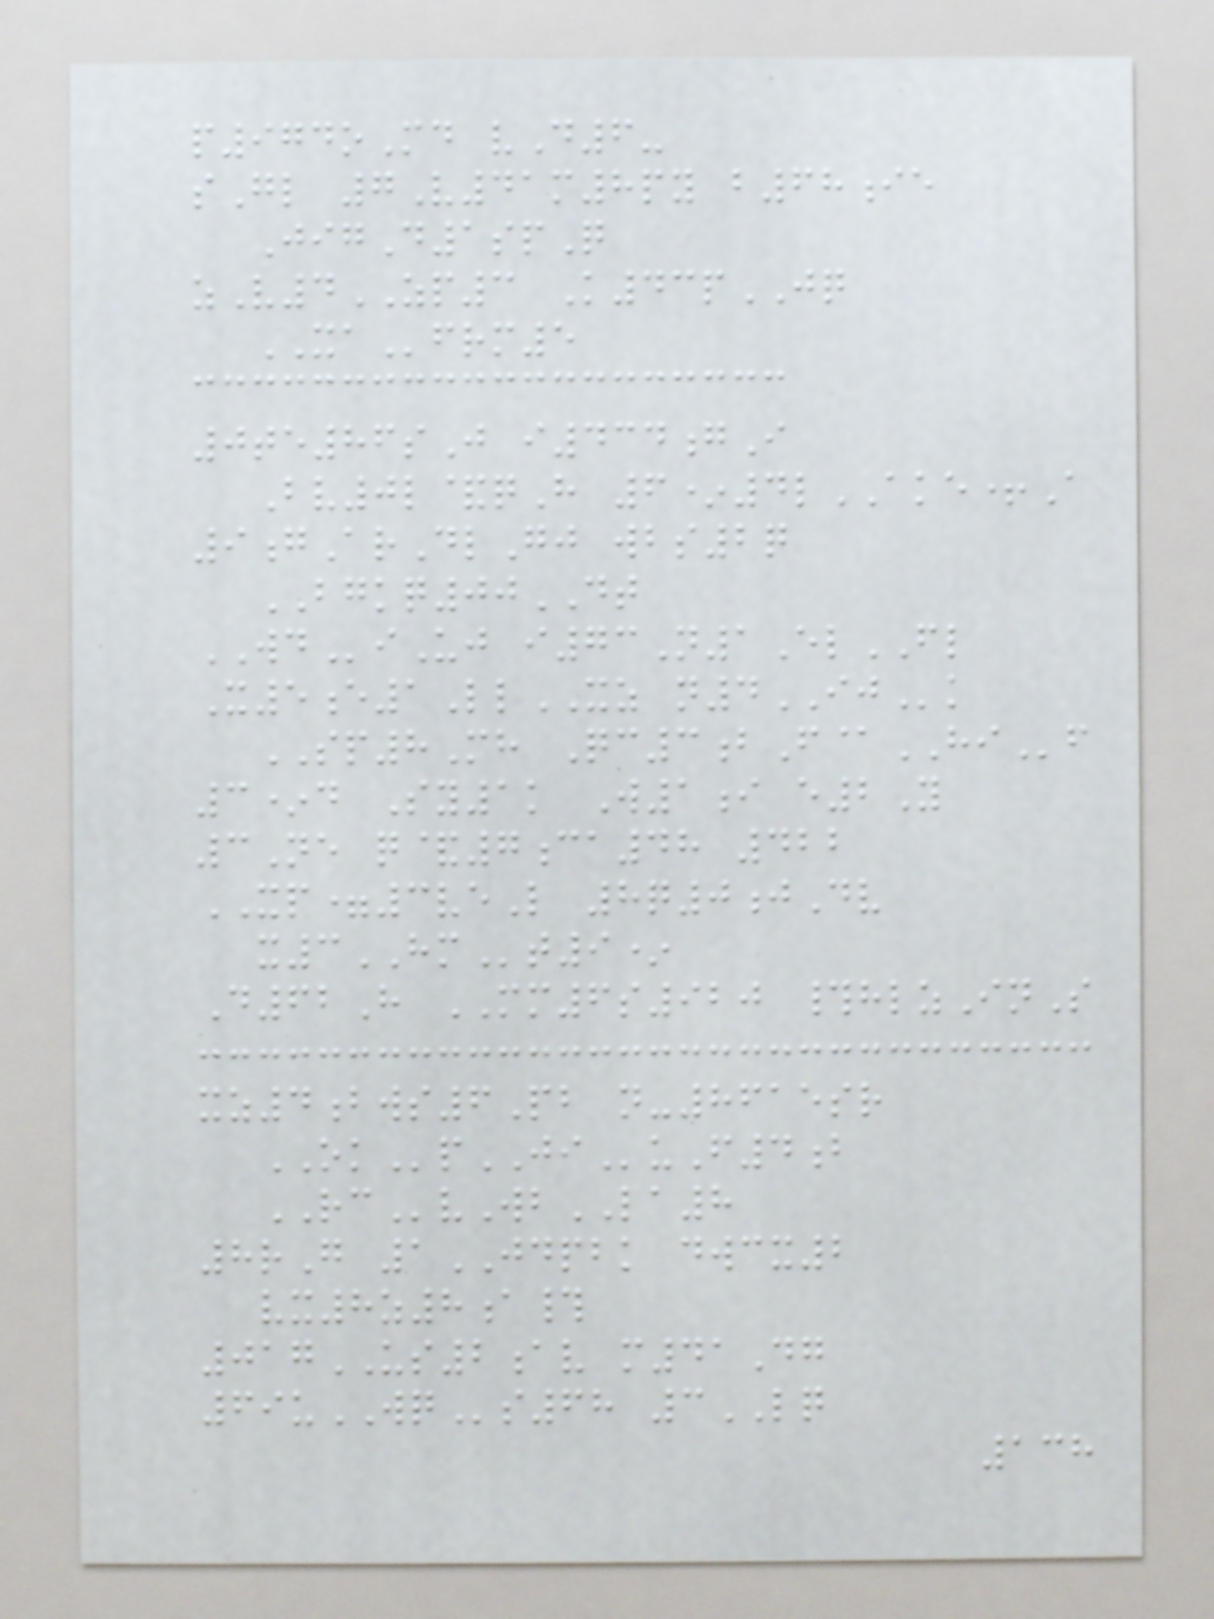p974oMd vD6-
sGl 7V41m8py b68ie
JigD1spQ
zV4ZP3 K43pJQ
XAfrm5
0te86sJ i434gI
Bv0l&qH 6*4lAKE+A
9gArDlGj wbs2q
BGKQ00DT
WDiUj i73N1ElFL
X5e1LlXZ n4IJk
SP8Mh Qc3bF@HIf
3*d Sy1k W1i e2Y
3Ne q&7ca48 422
XP=3veL 8q0jDv
x3HMt9*
D62H MM6s920 #hlzInS
xz4bws6Pb n-8615sr
OKpJIuF4b
RCvWbLA8
8rG 1JDPBK dwcx2
vx8z8a#
017US2av m41Dg
69uWQs68 3LQ
138
